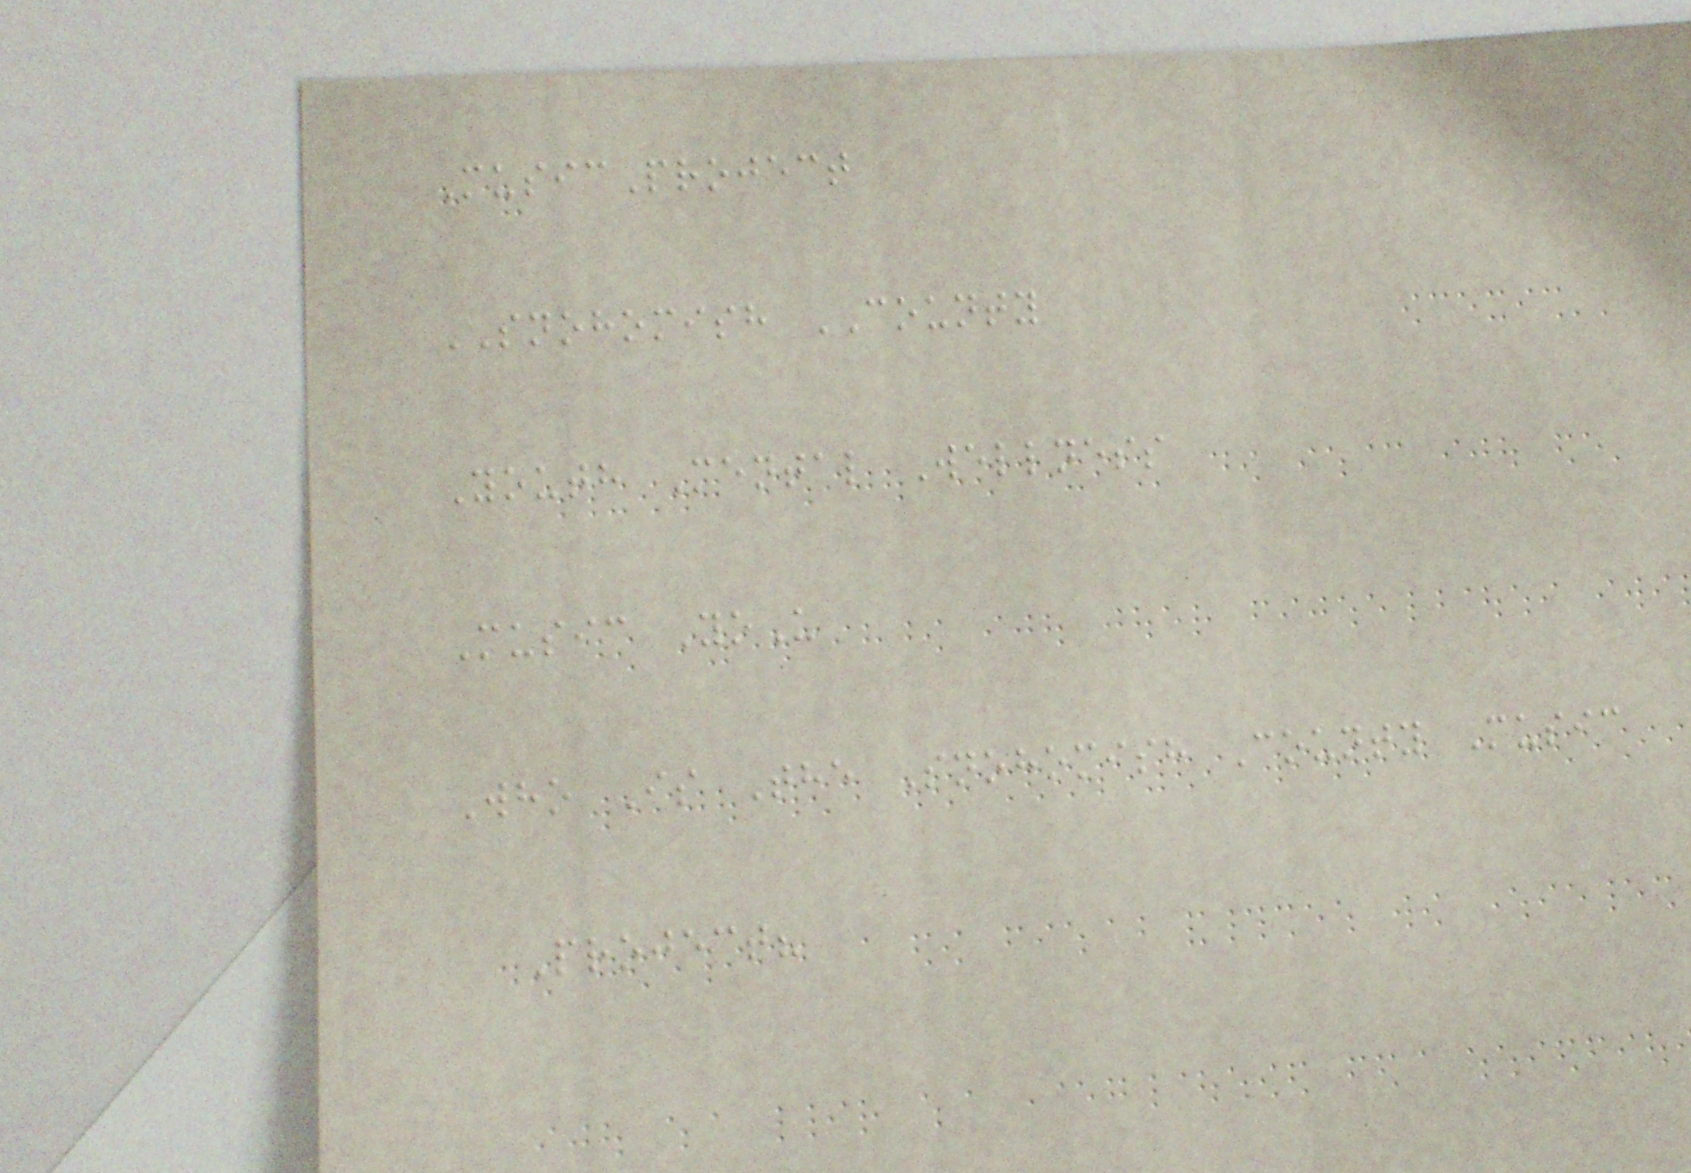MusicProject
SNOHOMISH COUNTY
Youth Mental Wellness
Music YoU
Who Is The Snohomish County Music
Project?
